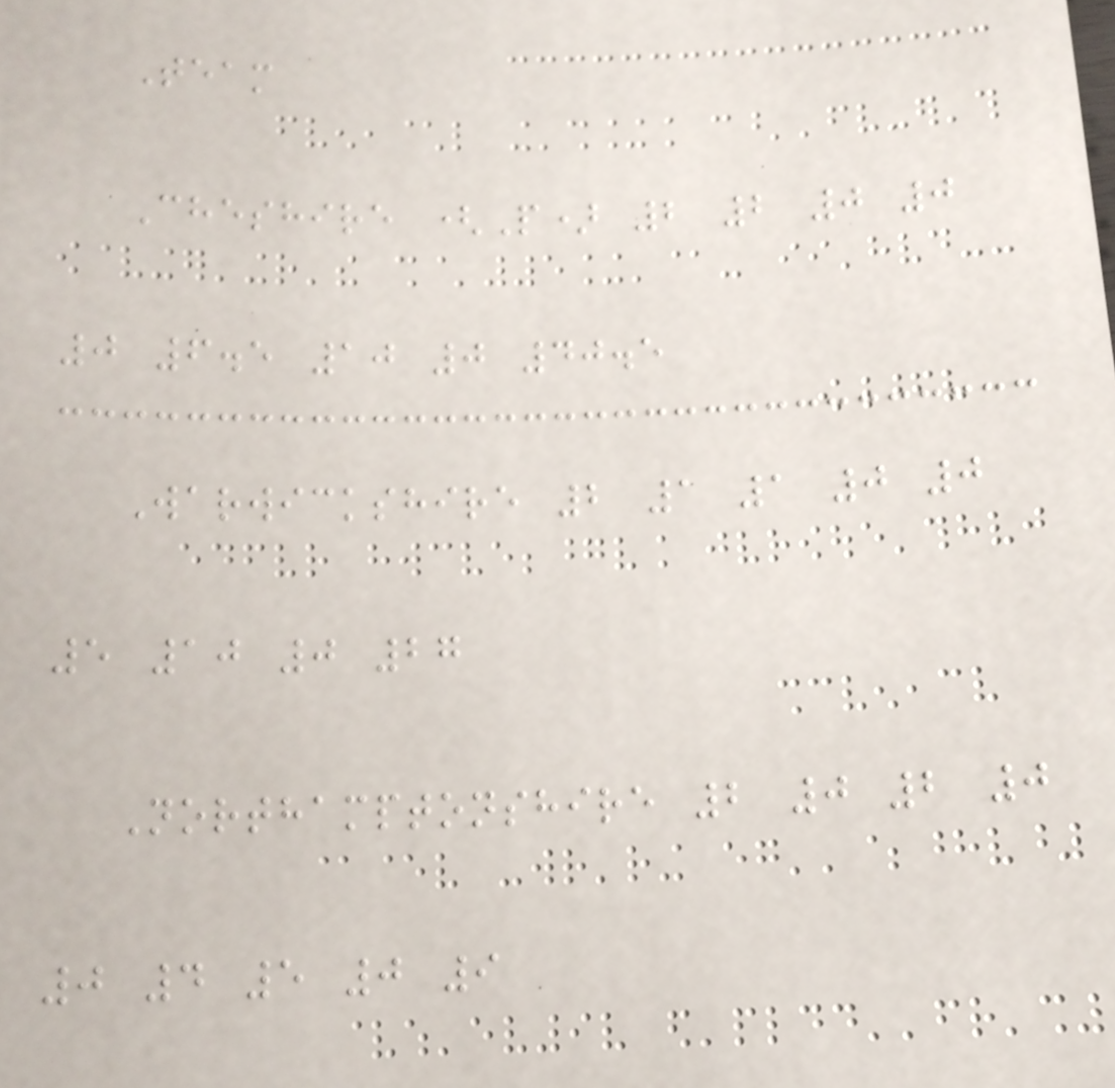Team
Cheshire (P) 2 2 0 0
0 6.5 10 0 40.5
Warwickshire 2 1 1 0 0
5 10 0 27
Northamptonshire 2 0 2 0
0 4 5 0 9
